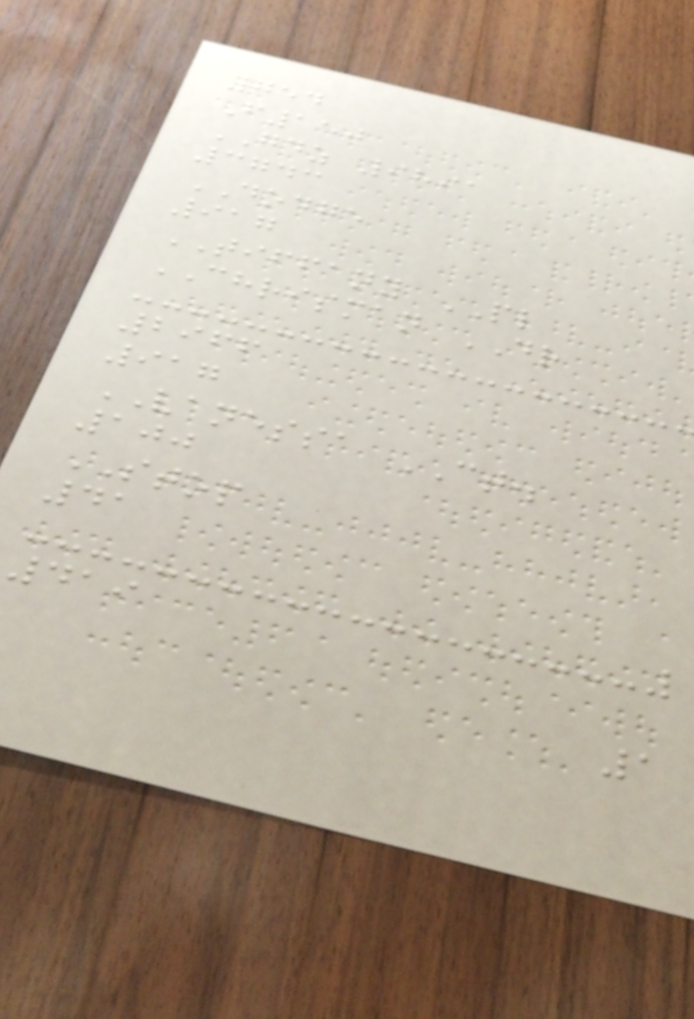754
F150
GDZ 9891
3743
DODGE
917
TIFFANY PL
CHRISMAN DR
2966
917
VANESSA CT.
100
STOP
41
419
1
